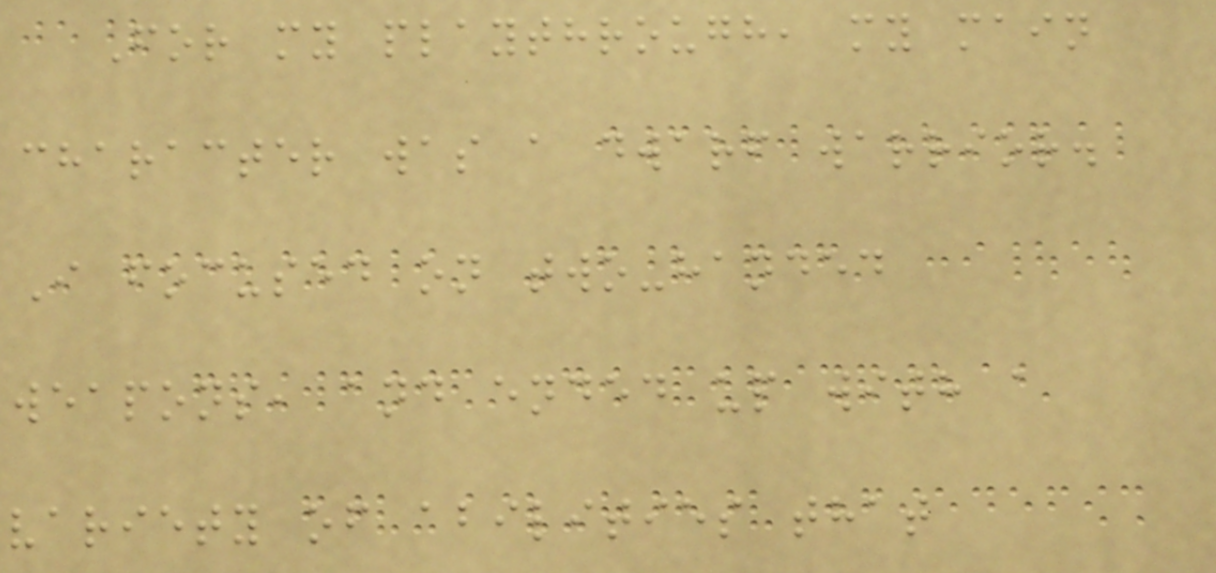For my playthrough, my main
character was a dwarf warrior.
I focused on two-handed
weapons, and ended up with a
variety of abilities that
